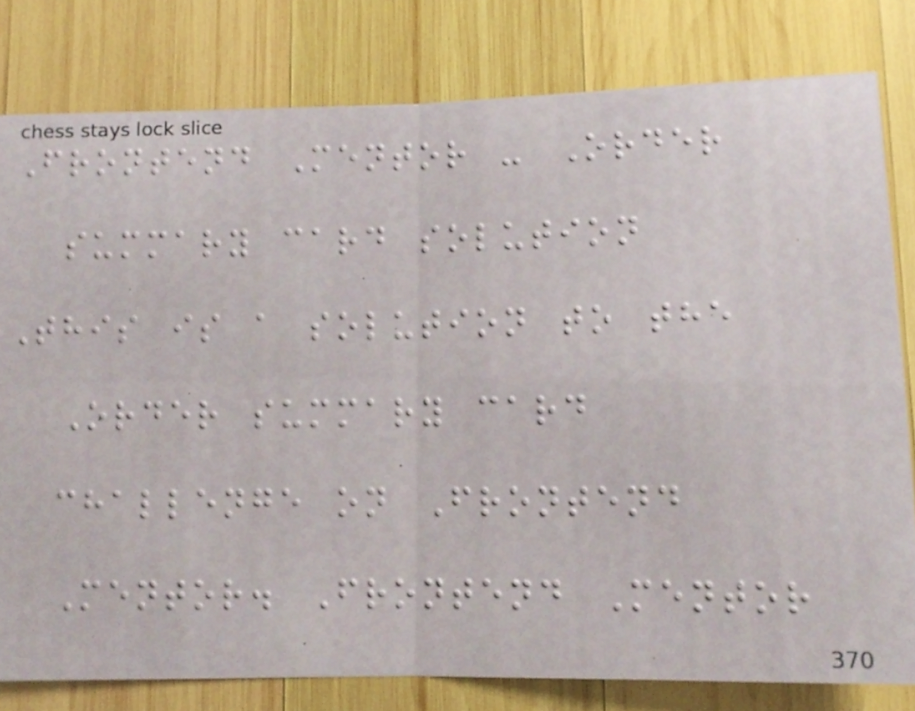Frontend Mentor - Order
summary card solution
This is a solution to the
Order summary card
challenge on Frontend
Mentor. Frontend Mentor
